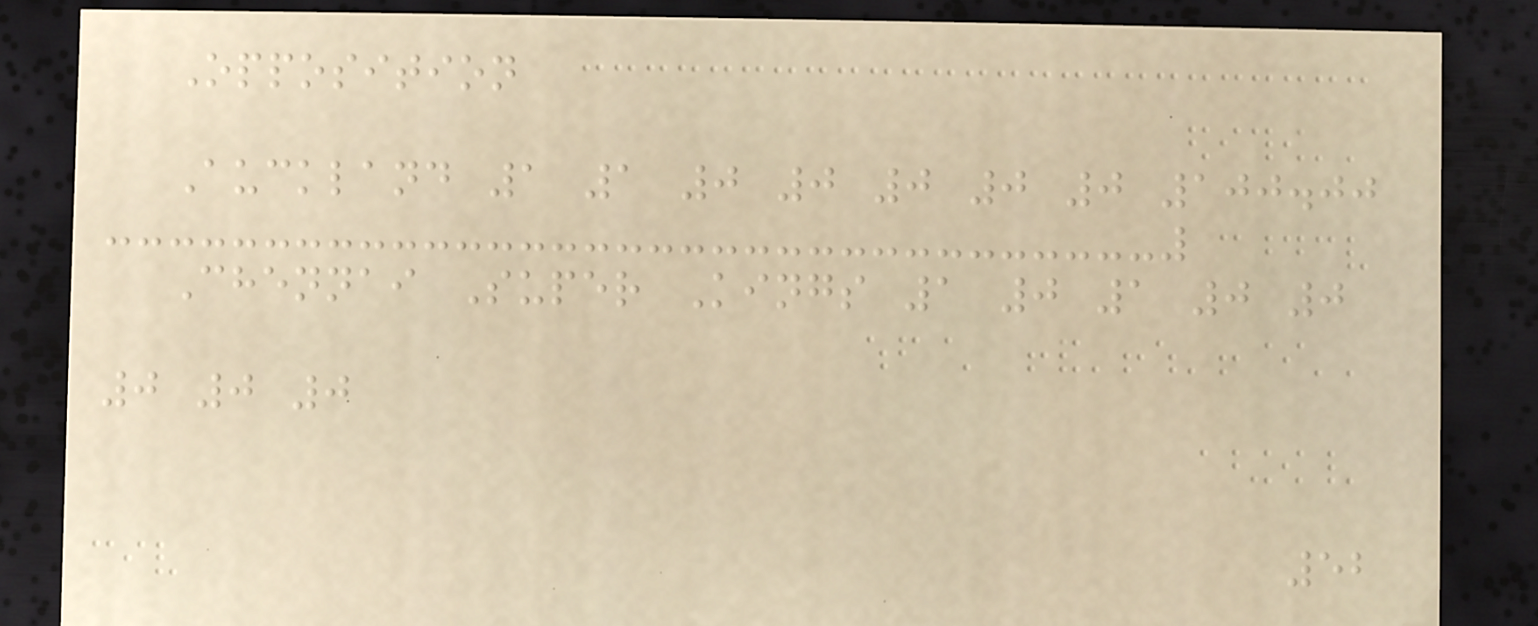Opposition
Auckland 1 1 0 0 0 0 0 100.00
Chennai Super Kings 1 0 1 0 0
0 0 0
52
